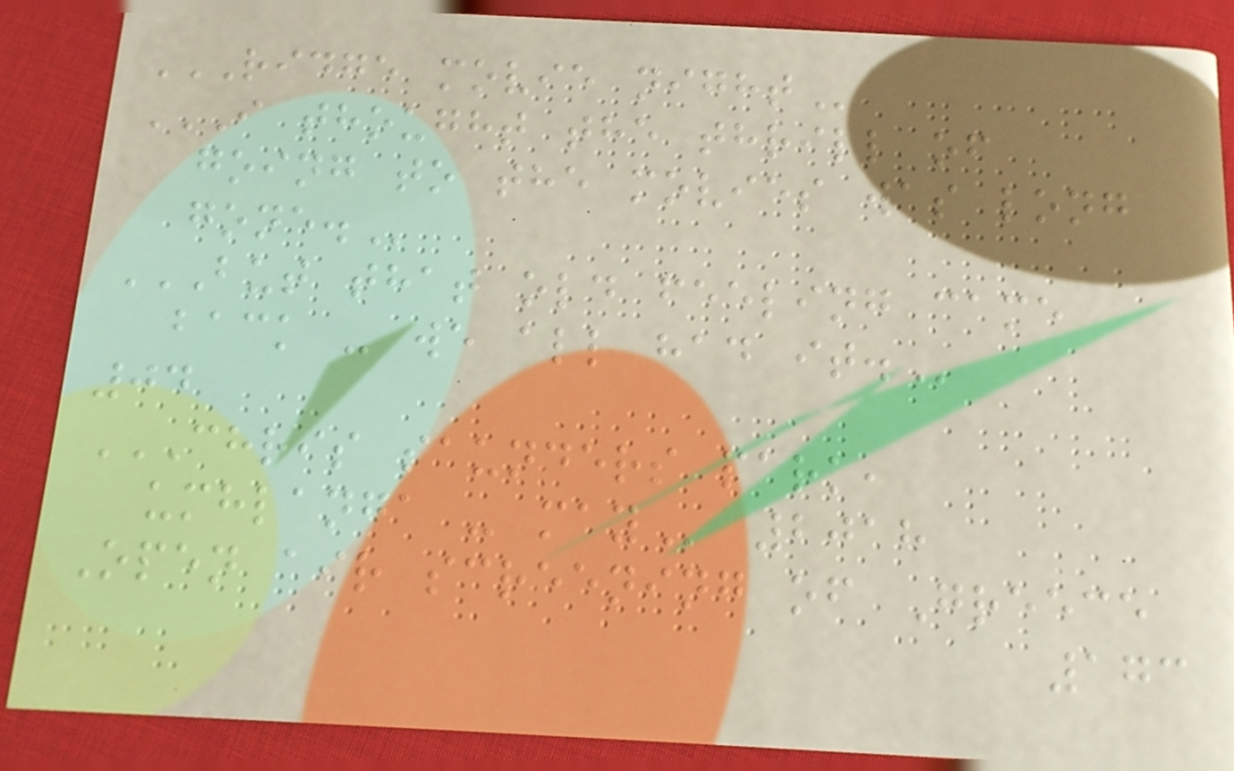RIDGE MOVIE NIGHT
I THOUGHT THE THRILL OF
GOING TO THE MOVIES WAS LONG
GONE.
BUT THAT OLD FEELING CAME
BACK - WE ALL HAD IT.
04
CHRIS SAUNDERS PARK,
UMHLANGA - MAY 2018
Open air screening of Greece
173
